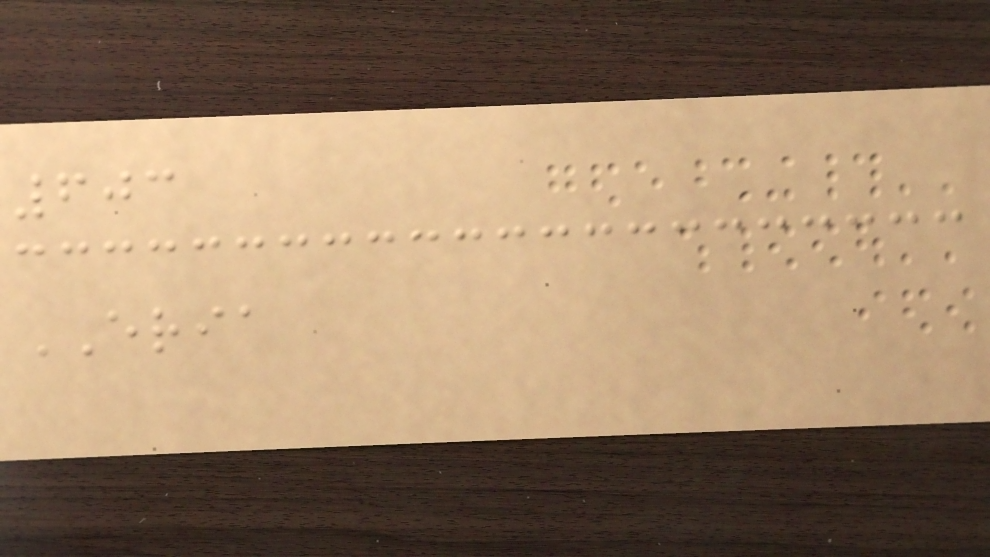603
ERIA
